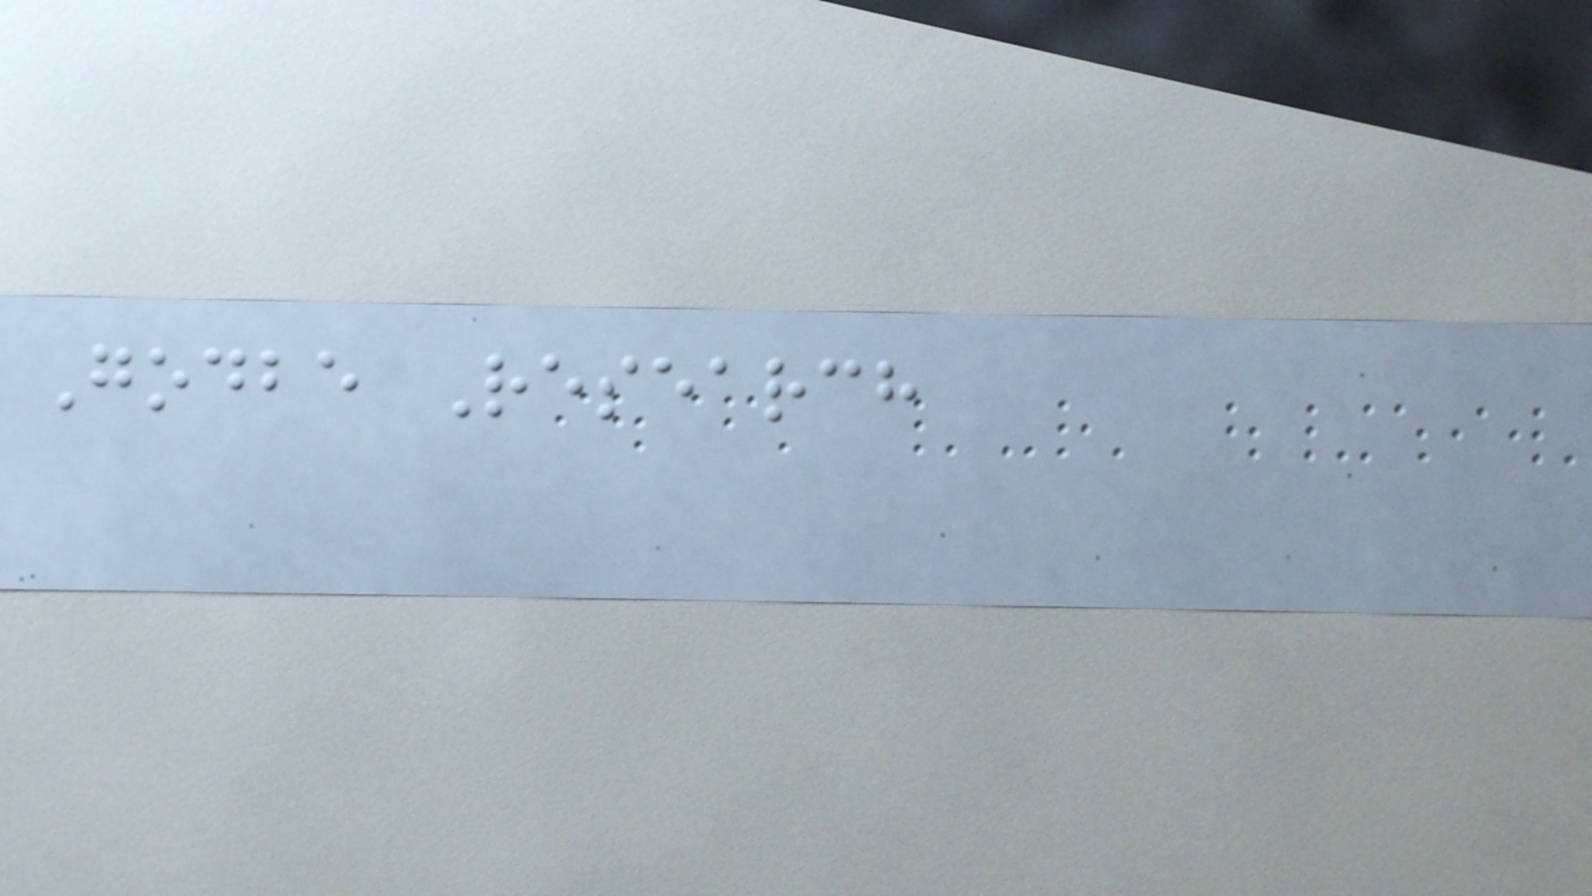Godbe Research
